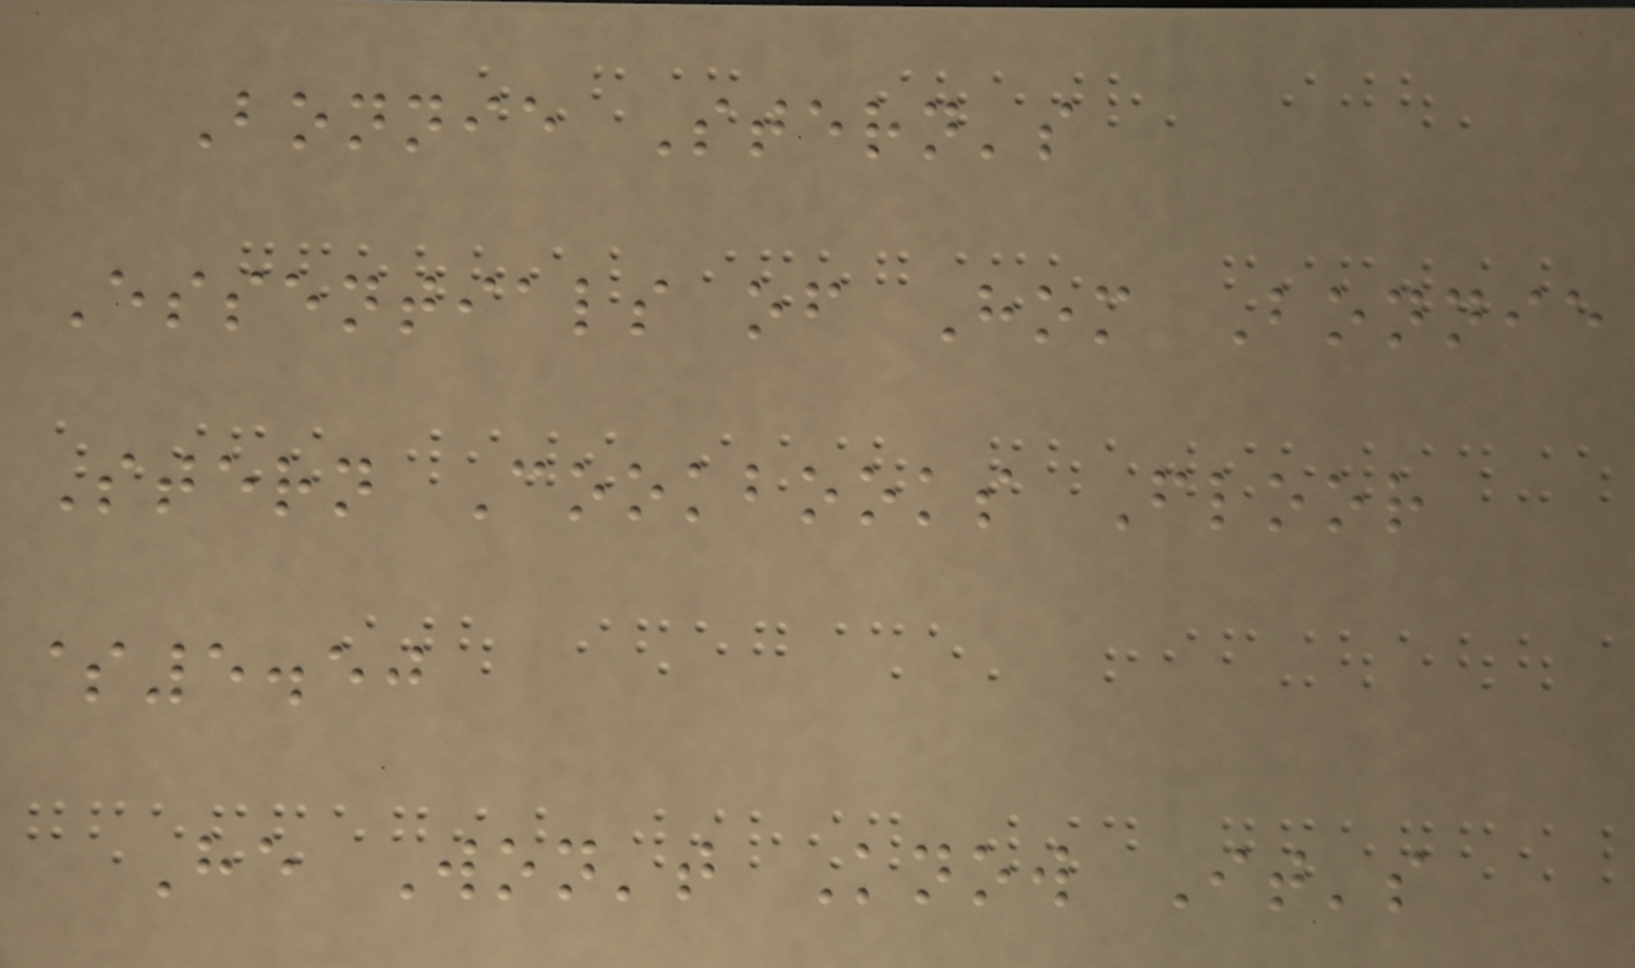Bonnie Stern's
Essentials of Hom Bonnie
Stern Cookbooks Floor
$5.50
He Won't Know It's
